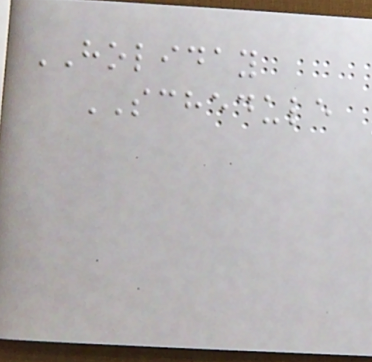HOLIDAY
SCHEDULE
